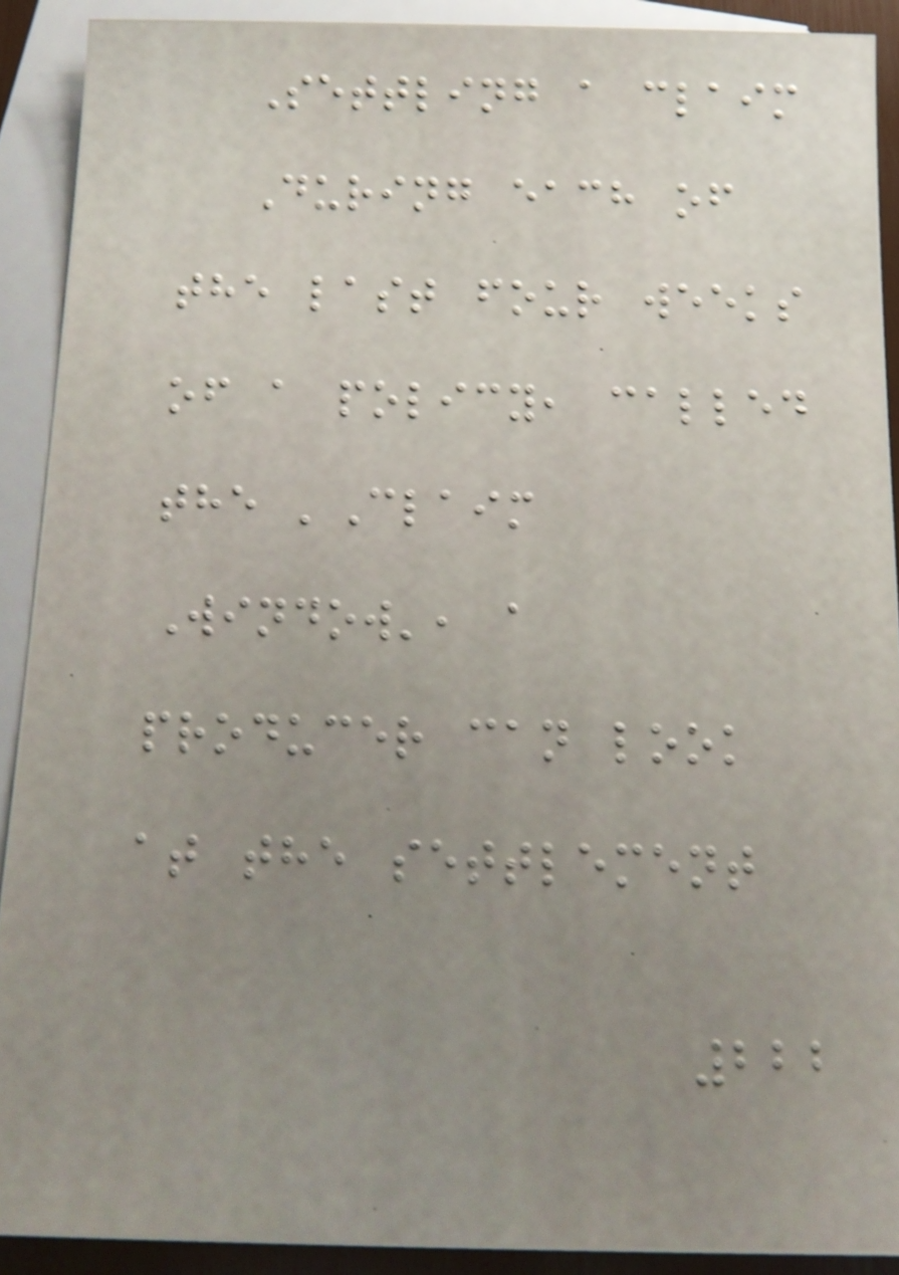Settling a claim
During each of
the last four weeks
of a policy, called
the 'Claim
Window', a
producer can look
at the settlement
222
